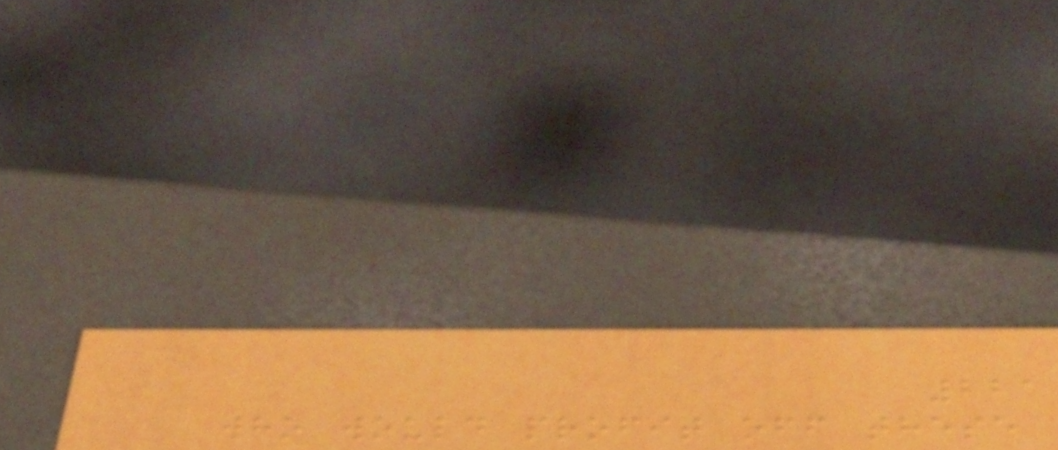221
who would profit off these
